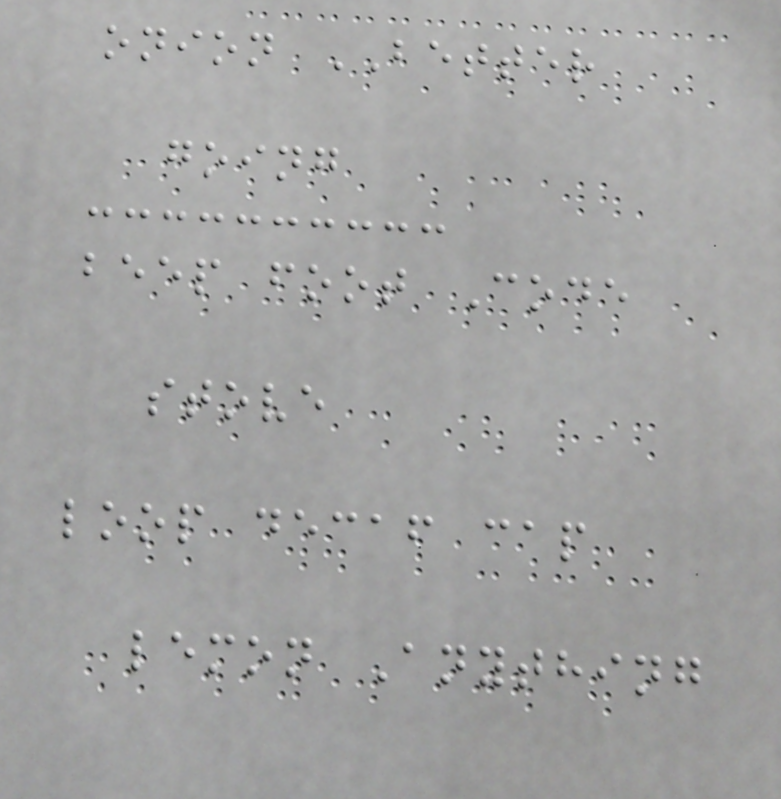onion BETTER
going
beep foot Code
stove
loop decaf cap
lemon Anything
